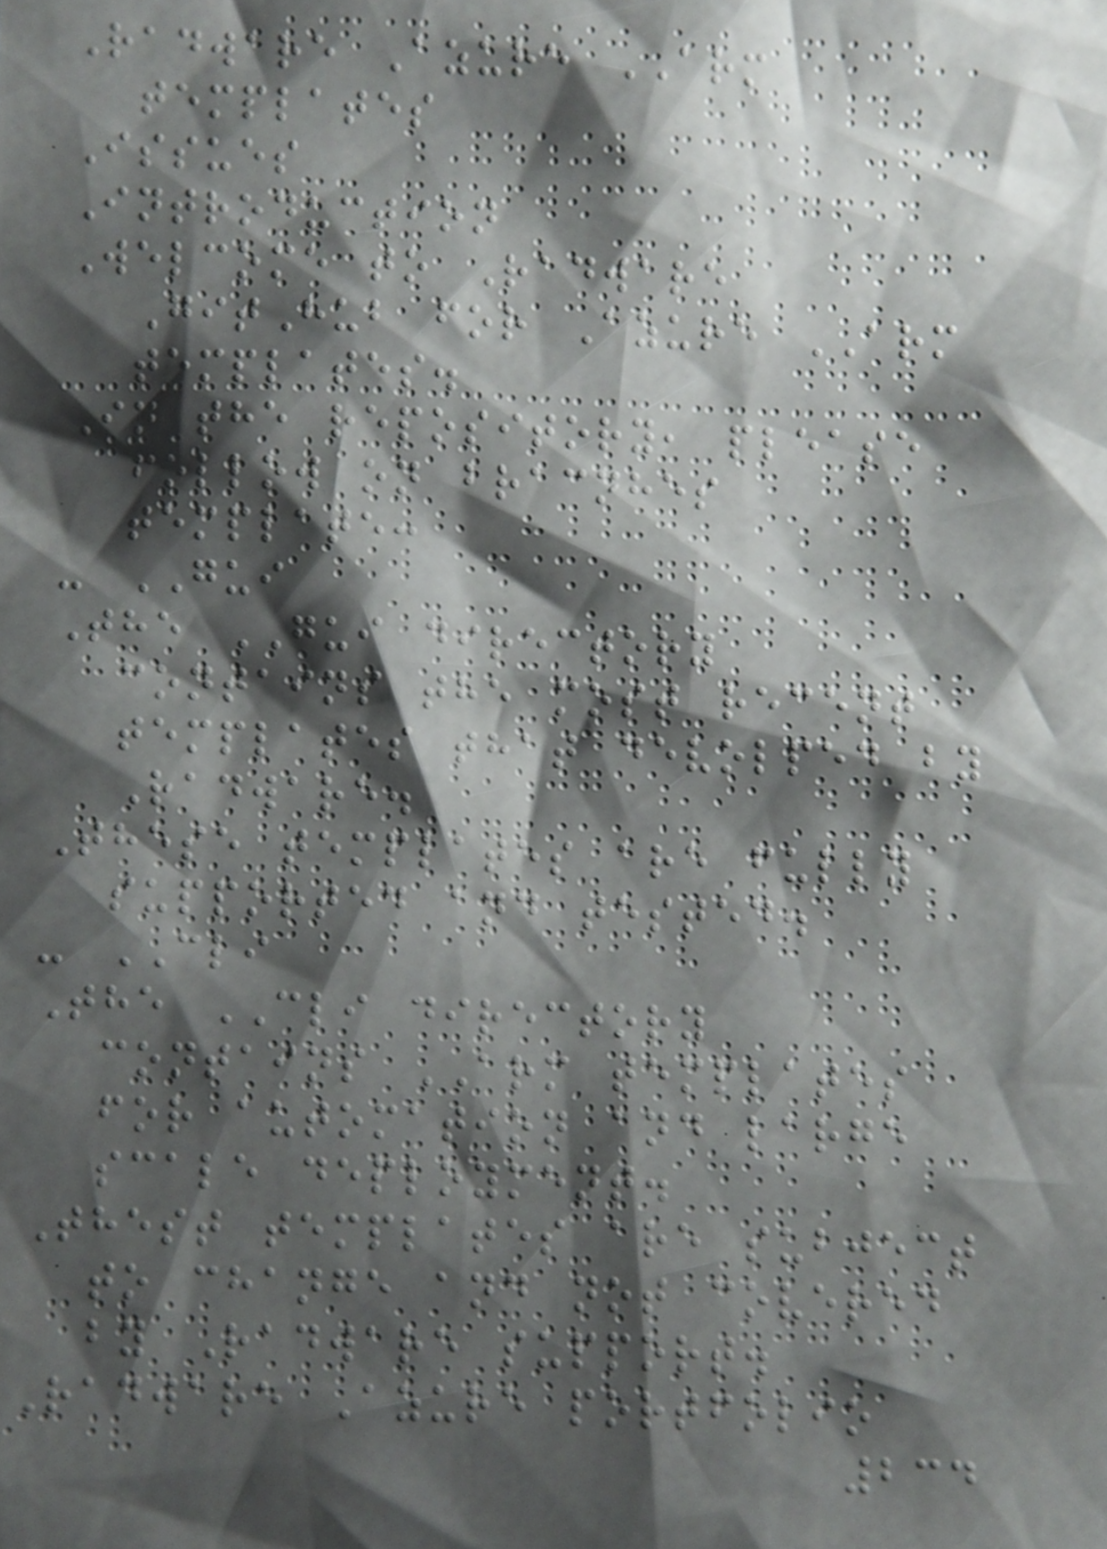Radware Azure ARM
templates
Issues
Introduction
Welcome to Radware
GitHub for Azure ARM
templates.
In the repository, please
follow on bracnhes
template:
- GUI
The GUI directory
contains the most recent
templates that devolped by
Radware.
These templates are fully
supported and tested.
- CLI
The CLI directory
contains ARM templates
for automation and large
scale deployment.
Thest templates are subject
to change and not covered
by Radware support.
Radware Azure portfolio
234
